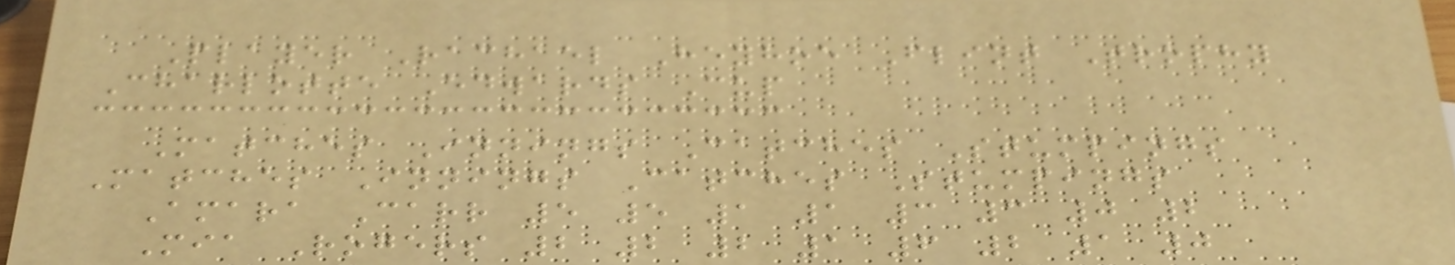Player Rachael Heyhoe Flint Trophy
Charlotte Edwards Cup
Matches Innings Catches Stumpings
Matches Innings Catches Stumpings
Amara Carr 5 5 1 1 3 3 0 2
Mia Rogers 2 2 2 1 6 2 1 0
